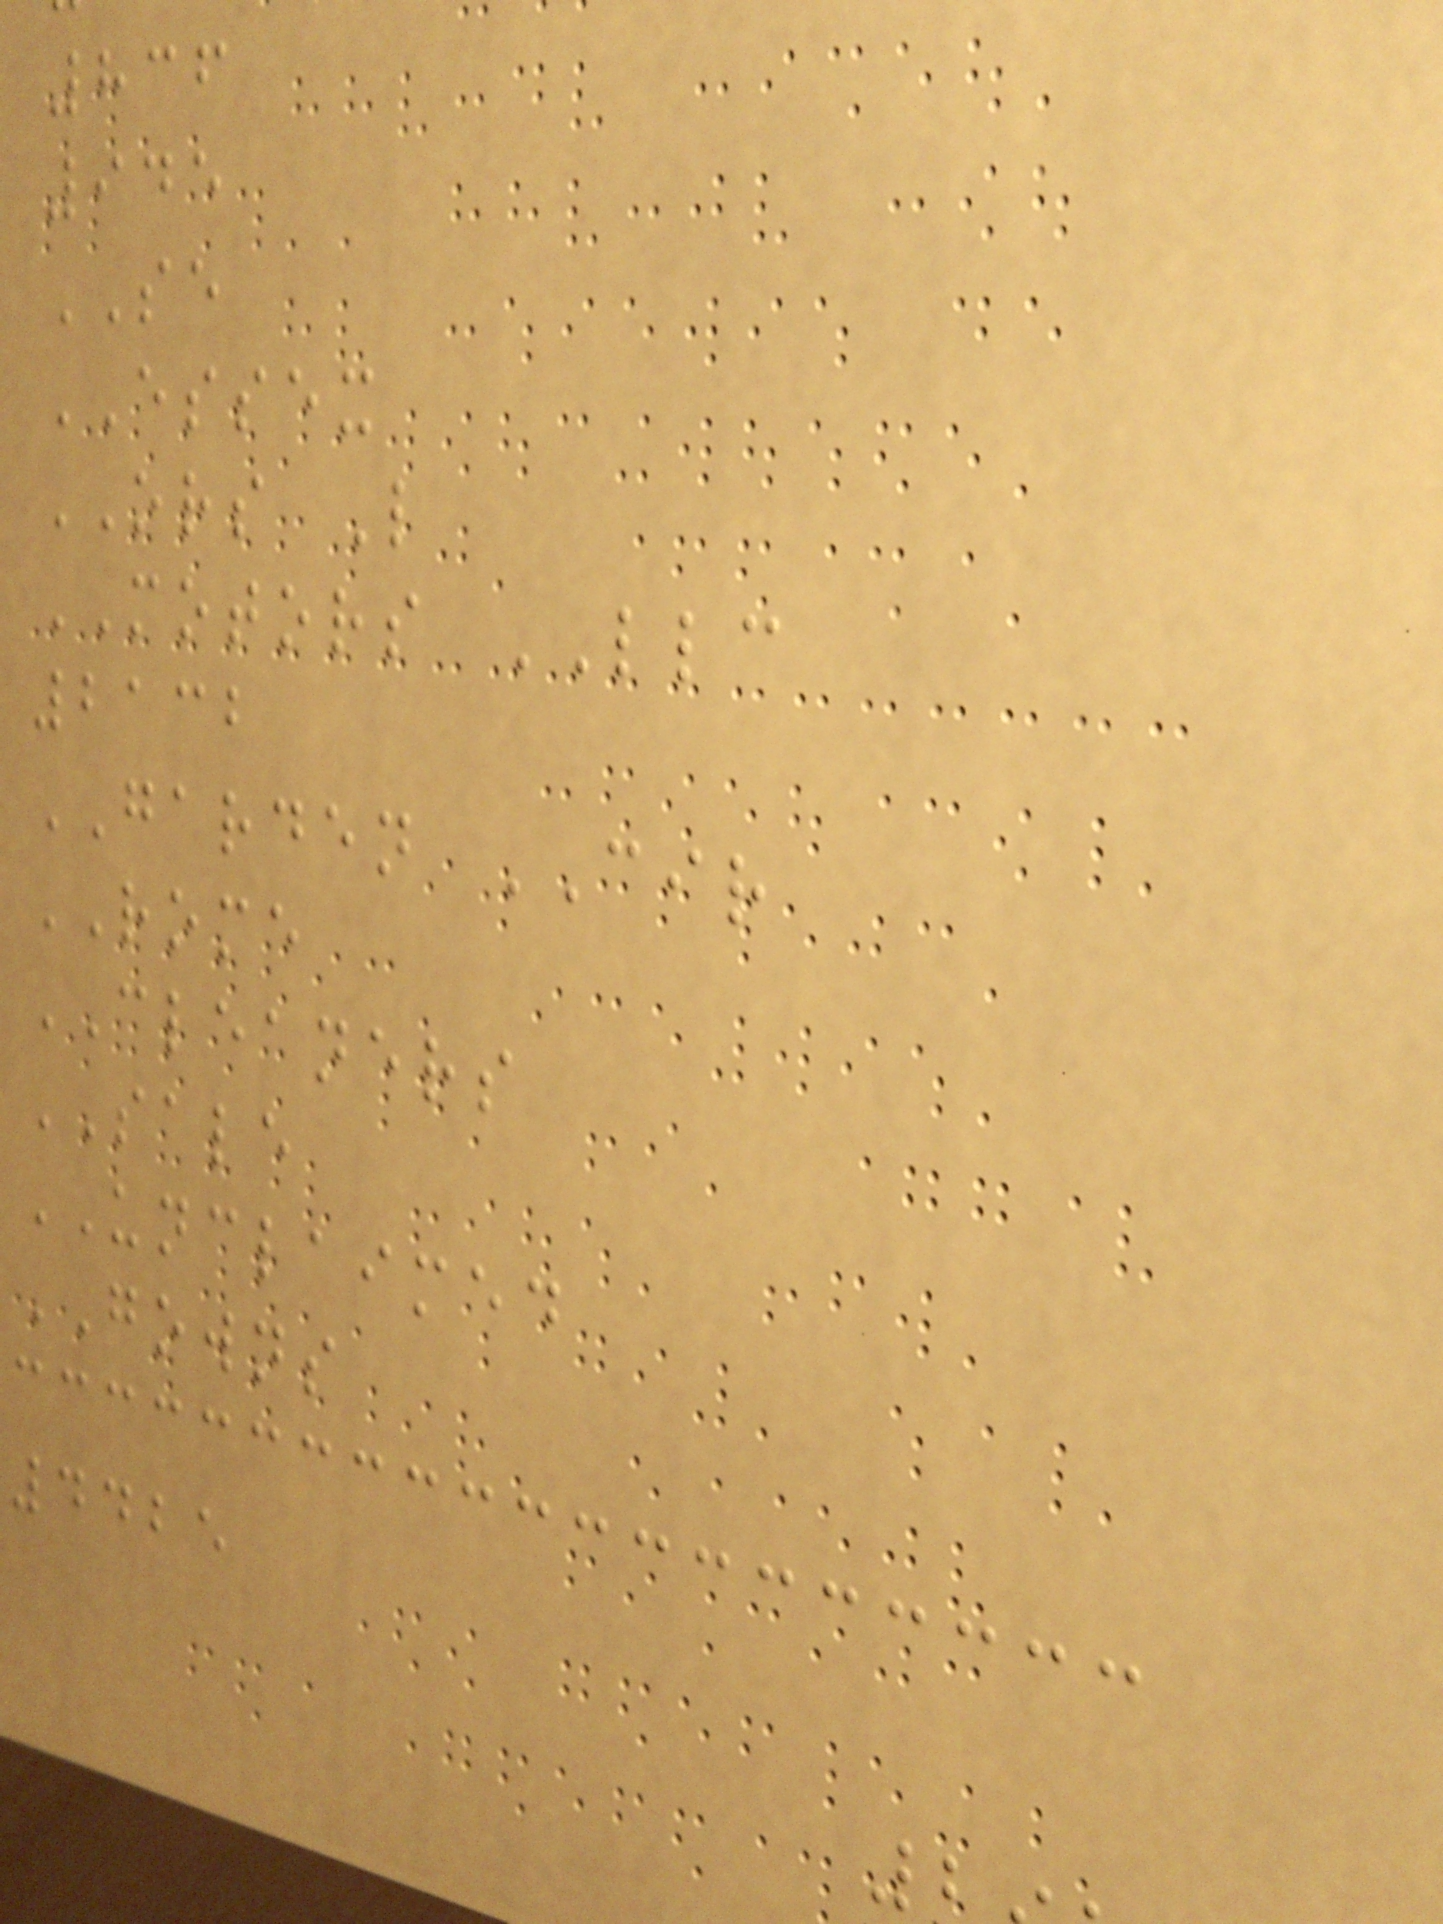836
945
SE
ESSEX
ORS L
MOTORS LLC
2132
GARDEN CIR
ROME
CLEANERS
SALE
UNCLAIMED
GOWNS
4425
